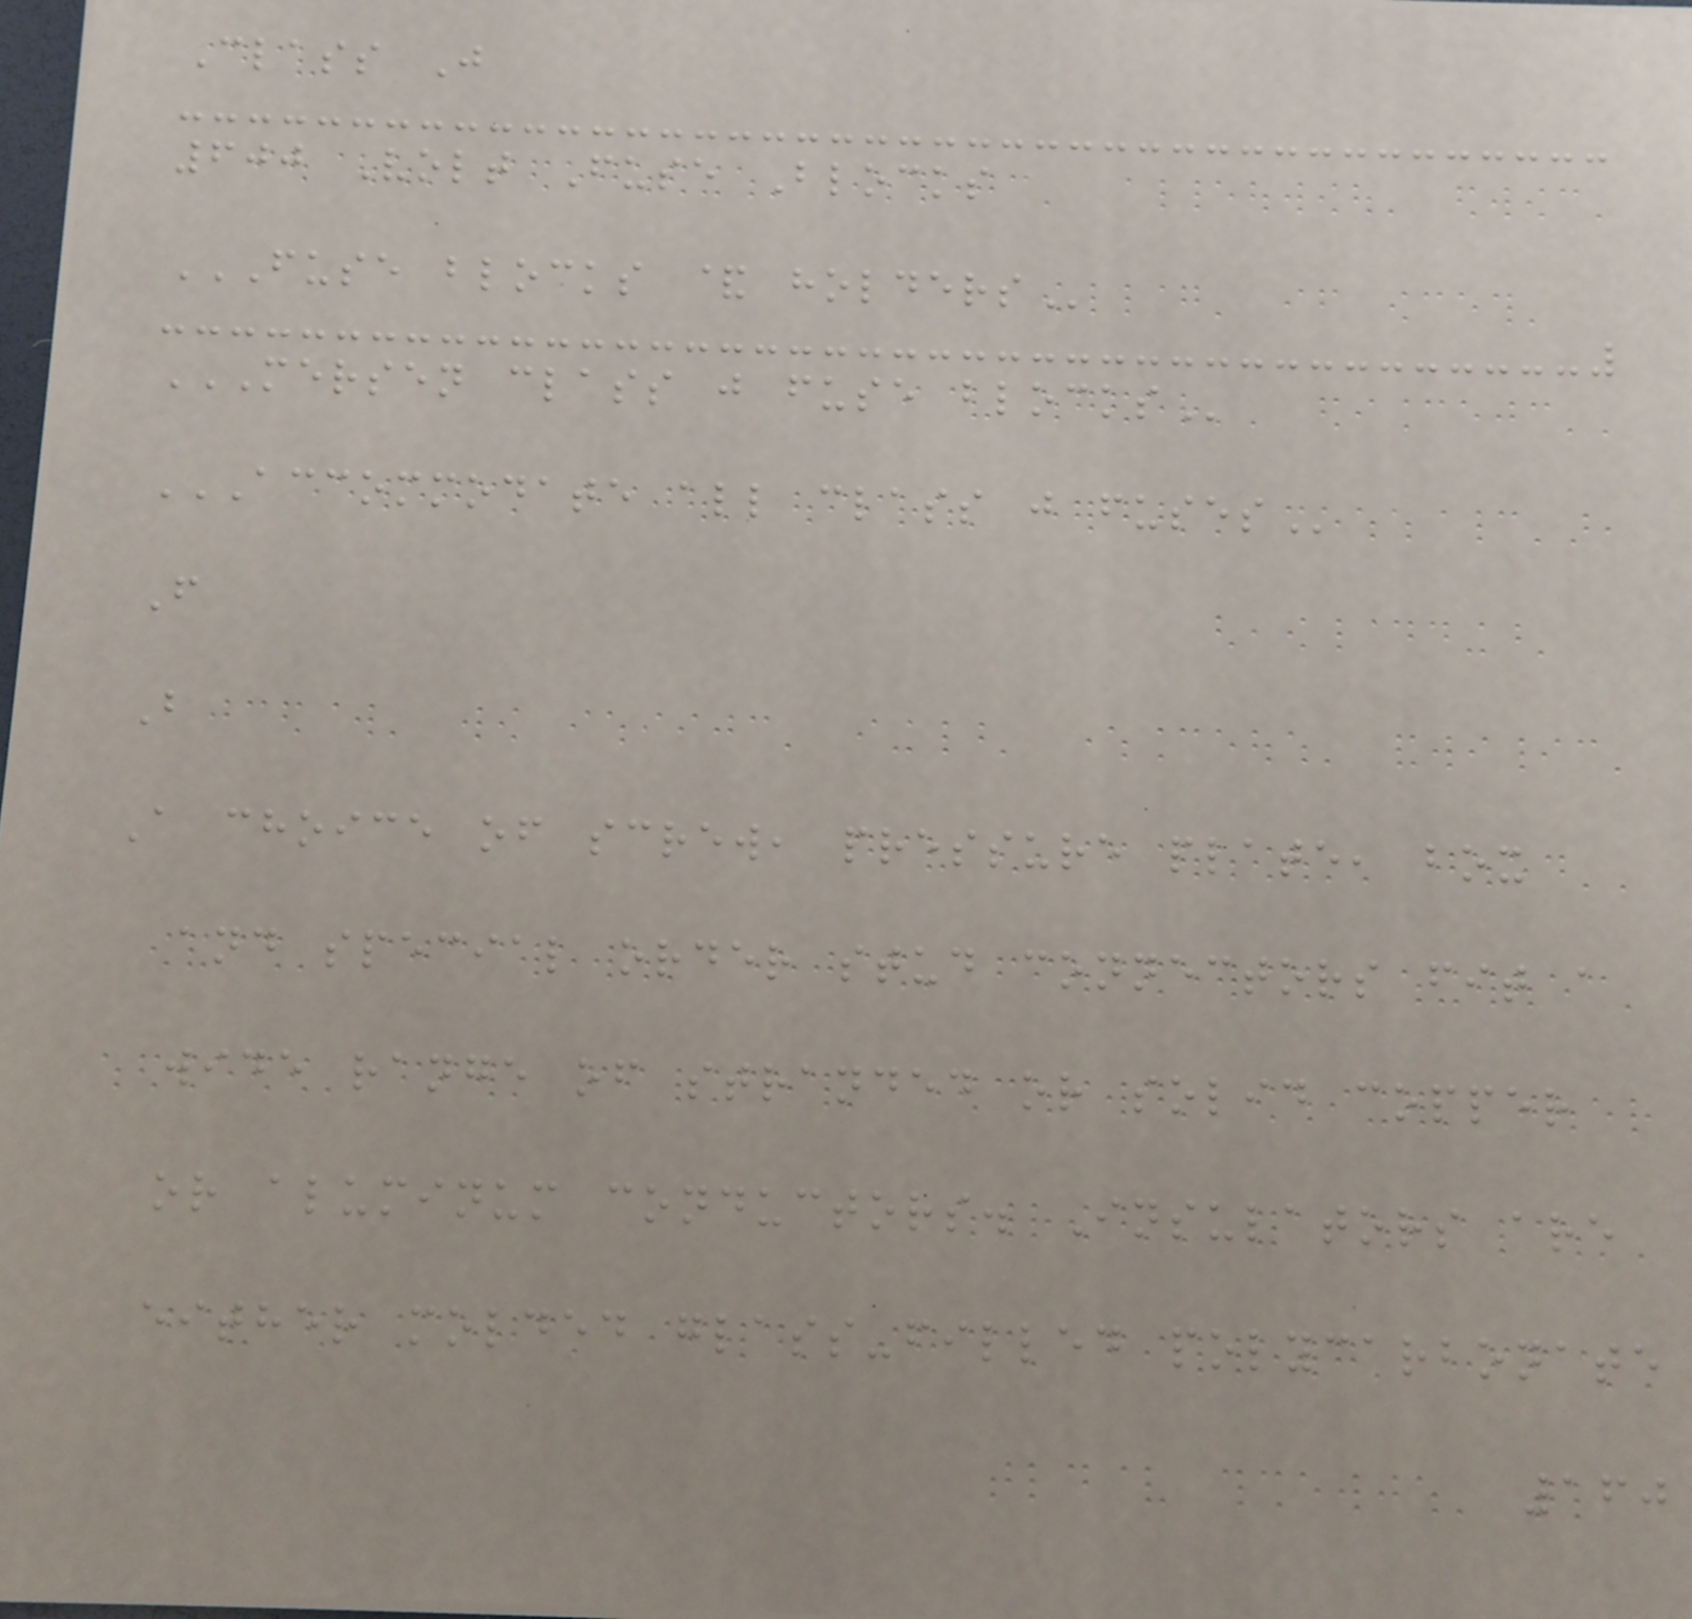Class J
600 Volt Fuse Blocks
FUSE BLOCKS & HOLDERS
MERSEN CLASS J FUSE BLOCKS
ACCOMMODATE ALL CLASS J FUSES
F
B
A choice of screw, pressure plate, box
and special order stud connectors fit a
wide range of stranded or solid copper
or aluminum conductors. Insulators are
either molded glass-filled polycarbonate
160
